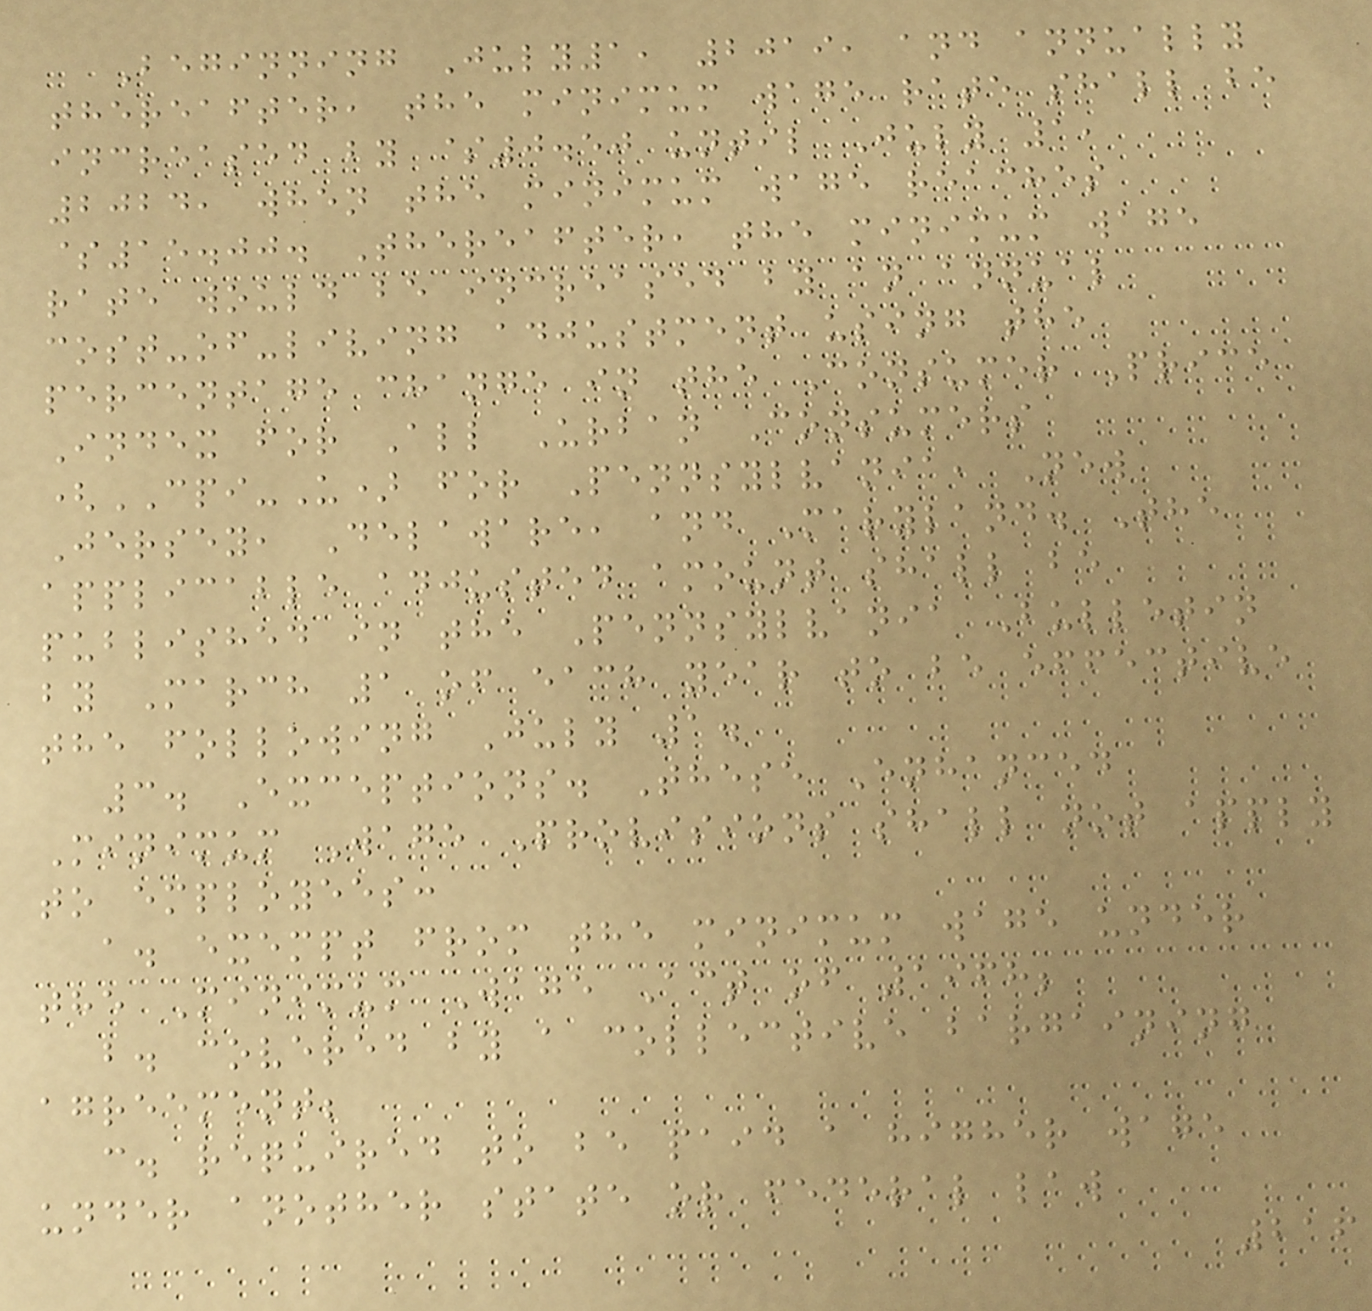Beginning July1, 2019, and annually
thereafter, the minimum wage rate shall be
increased by $0.50 until July 1,
2024, when the minimum wage reaches
$15.00. Thereafter, the minimum wage
rate would be increased by an annual
cost-of-living adjustment using the
percentage change in the Consumer Price
Index for All Urban Consumers
(CPI-U) for Pennsylvania, New
Jersey, Delaware, and Maryland. The
applicable adjusted amount shall be
published in the Pennsylvania Bulletin
by March 1 of each year to be effective
the following July 1.
3. Exceptions. These Enhanced
Minimum Wage Provisions shall not apply
to employees:
a. exempt from the minimum wage under
the Minimum Wage Act of 1968;
b. covered by a collective bargaining
agreement;
c. required to be paid a higher wage
under another state or federal law
216
